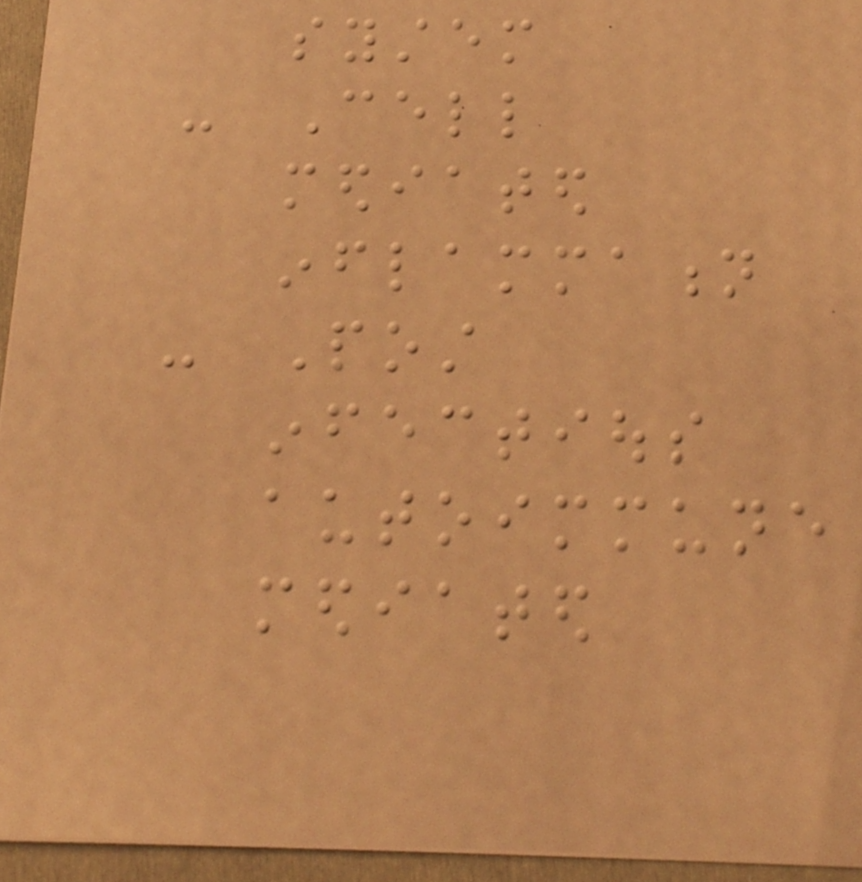system
- Cell
mediated
inflammation
- Post
infectious
autoimmune
mediated
